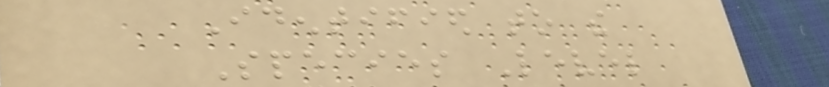Identified to the
Species Level
